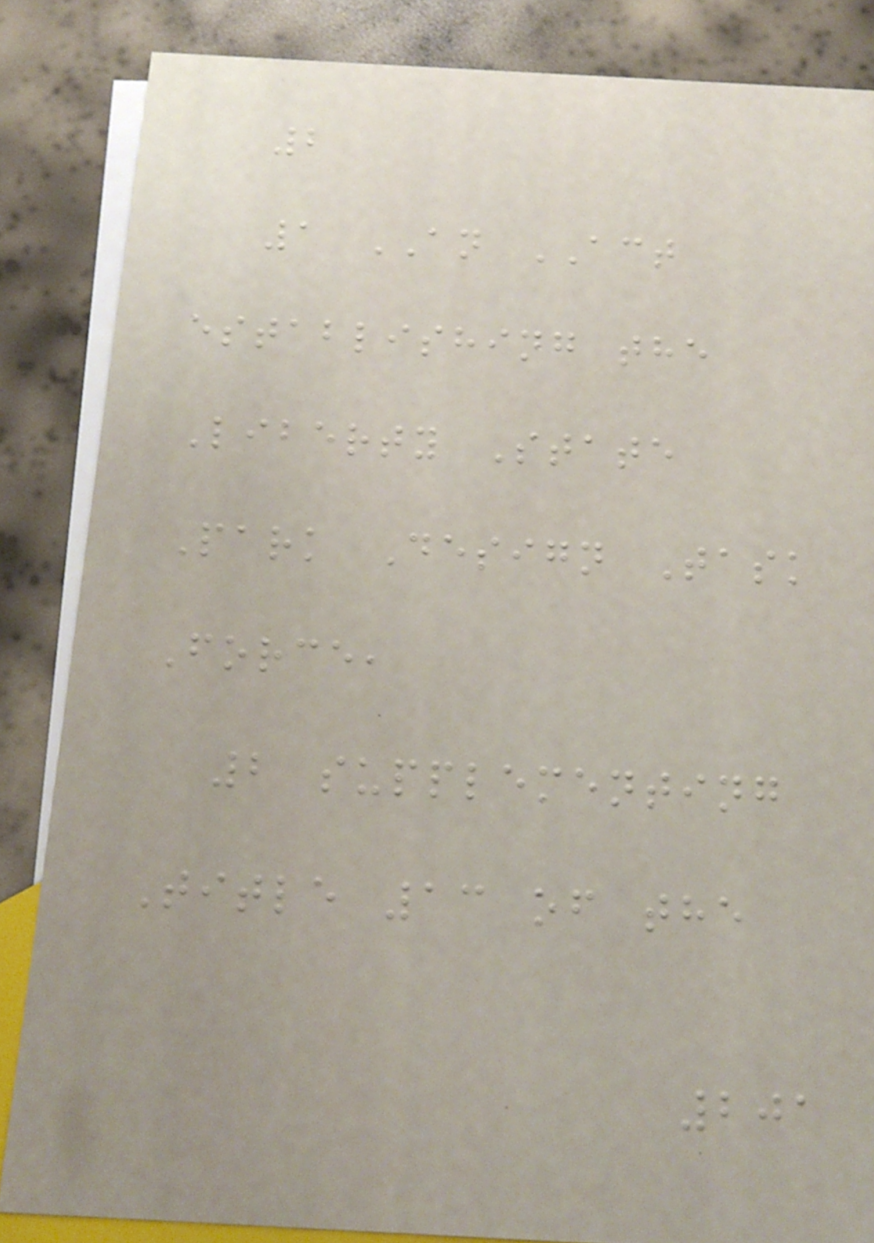2
1 AN ACT
establishing the
Liberty State
Park Design Task
Force,
2 supplementing
Title 13 of the
201
